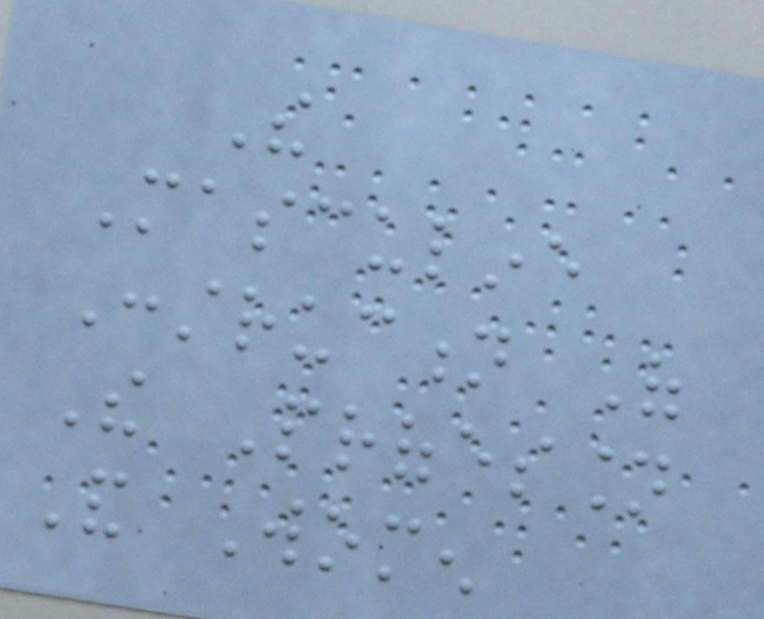The
Masculine
Construction Of
The Profession
And Women
